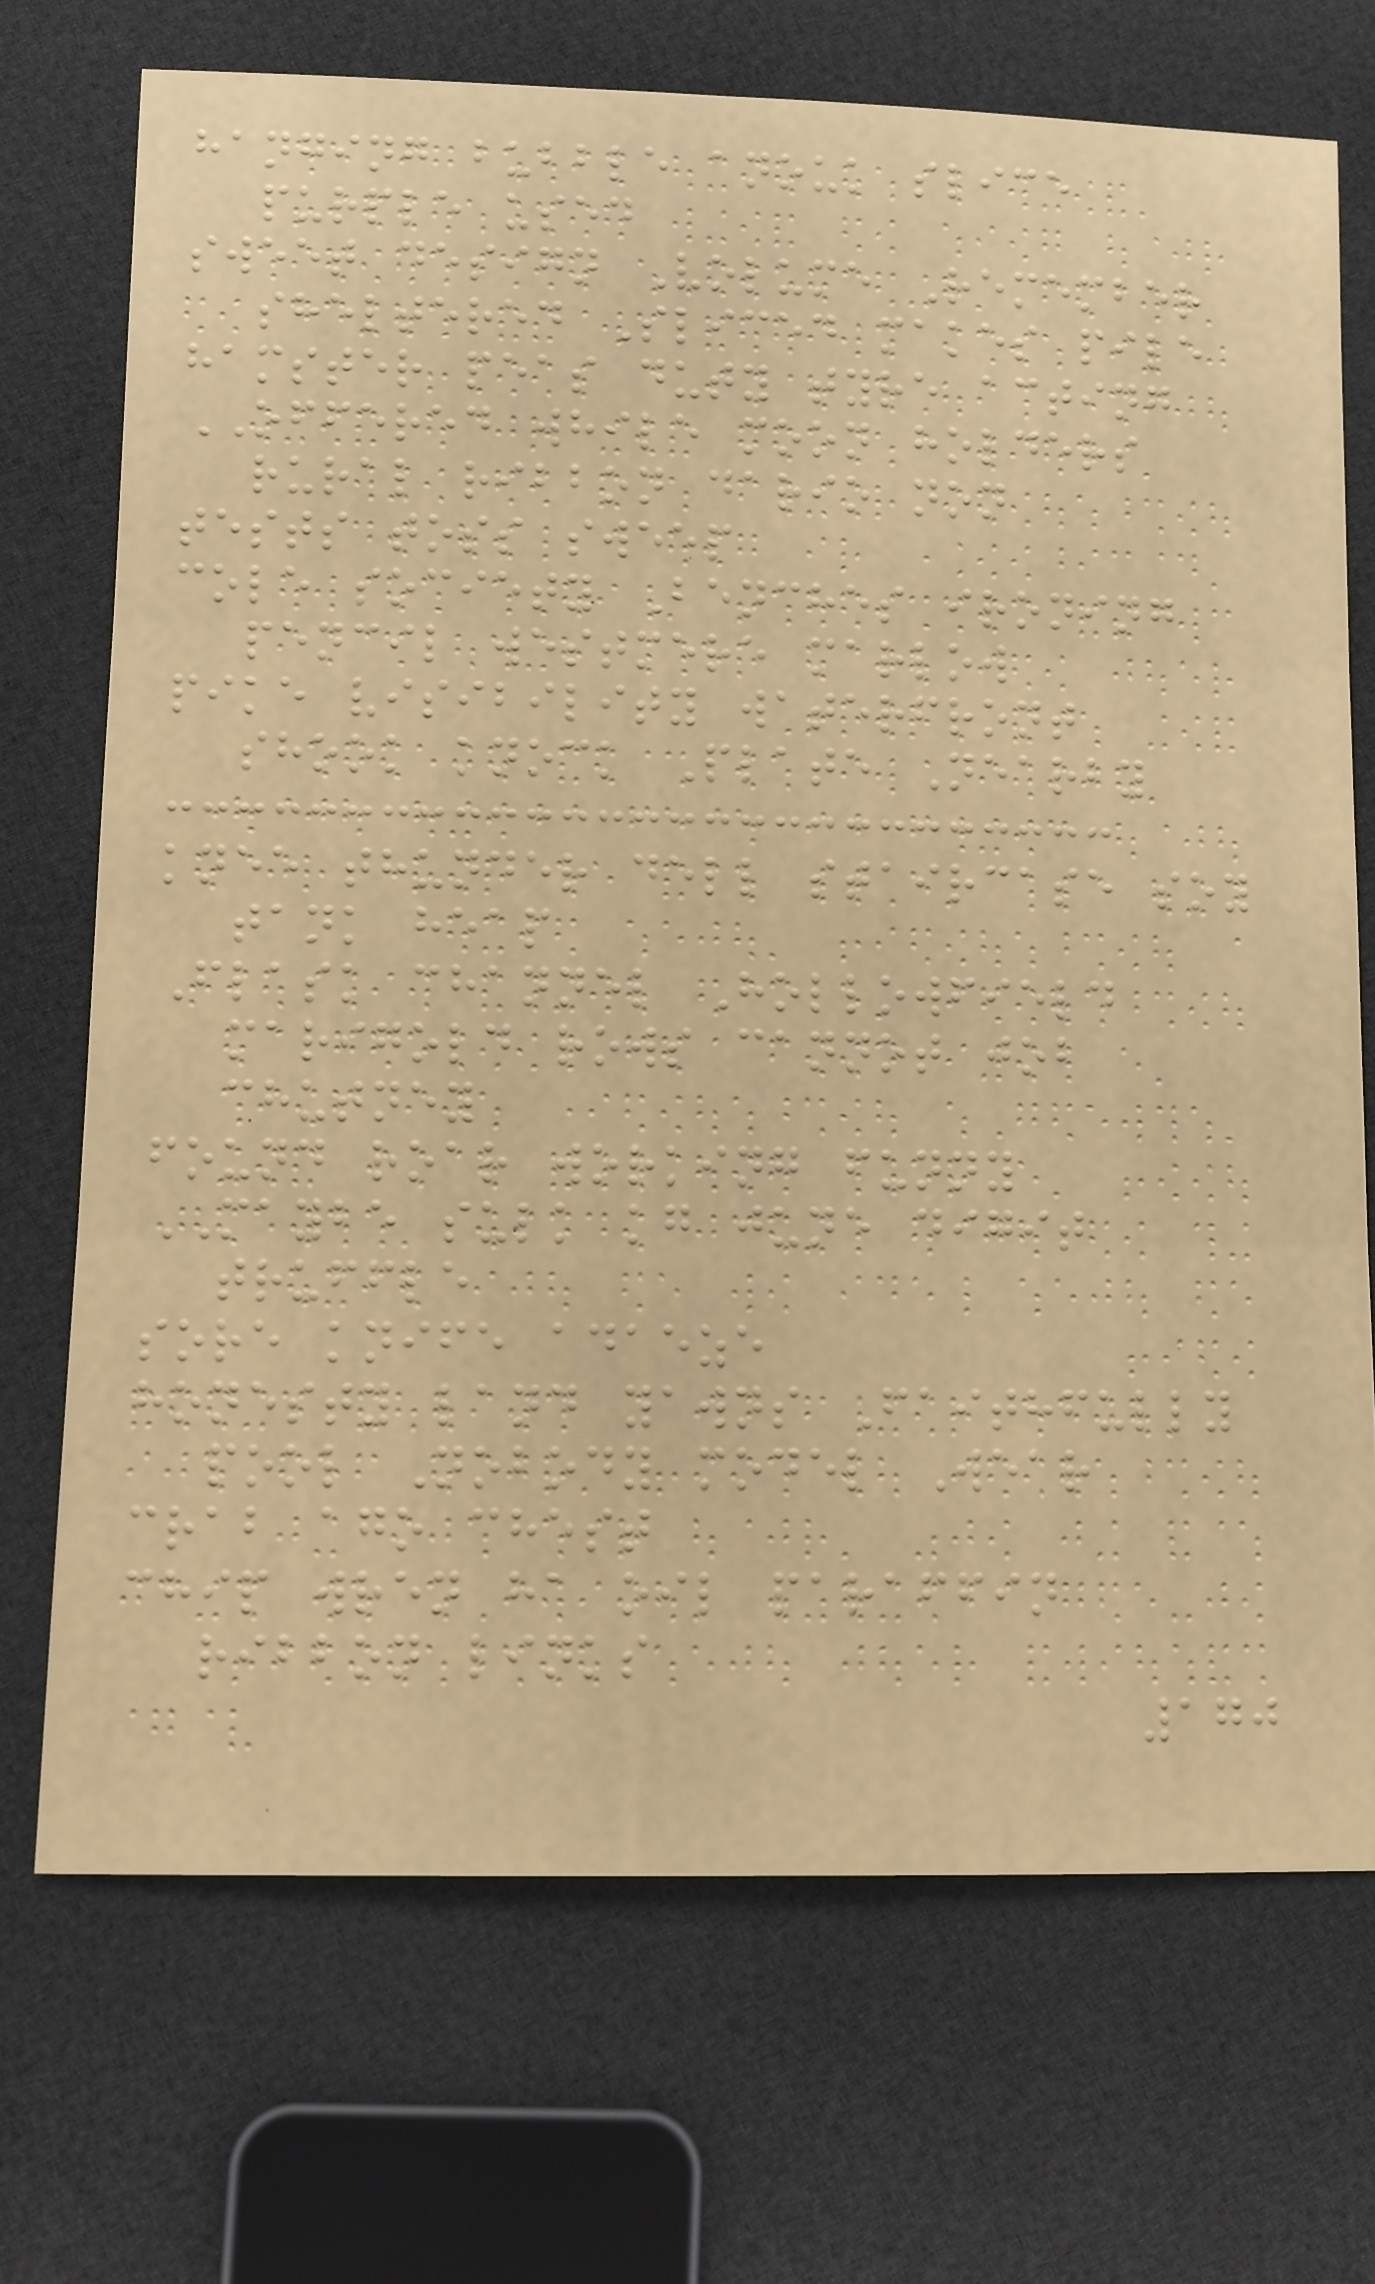hanging bubble anouk slice
purple used
sweet design Volume Remember
sheltered Sliced makes pile
hamster peas duty tyre acting
OFFERED while moon holders
rural ribbon dario non
tests toss sweep
cole society Benches ironing
pencil westmere marlow
pike visibility waterfront
shook knock Plate Nearby
knee thunder dell staircase soy
tank heap
Flask channel Hollowfield
marigold rows cannot job
chutney
found roar working funny
MAYBE sulk kg june digit
truffle
sore knife adaeze
honesty land yawns Faithfully
pool Nobody model Wear
crab ago chest
chip wren ha oil paraffin
ribbon links
170
